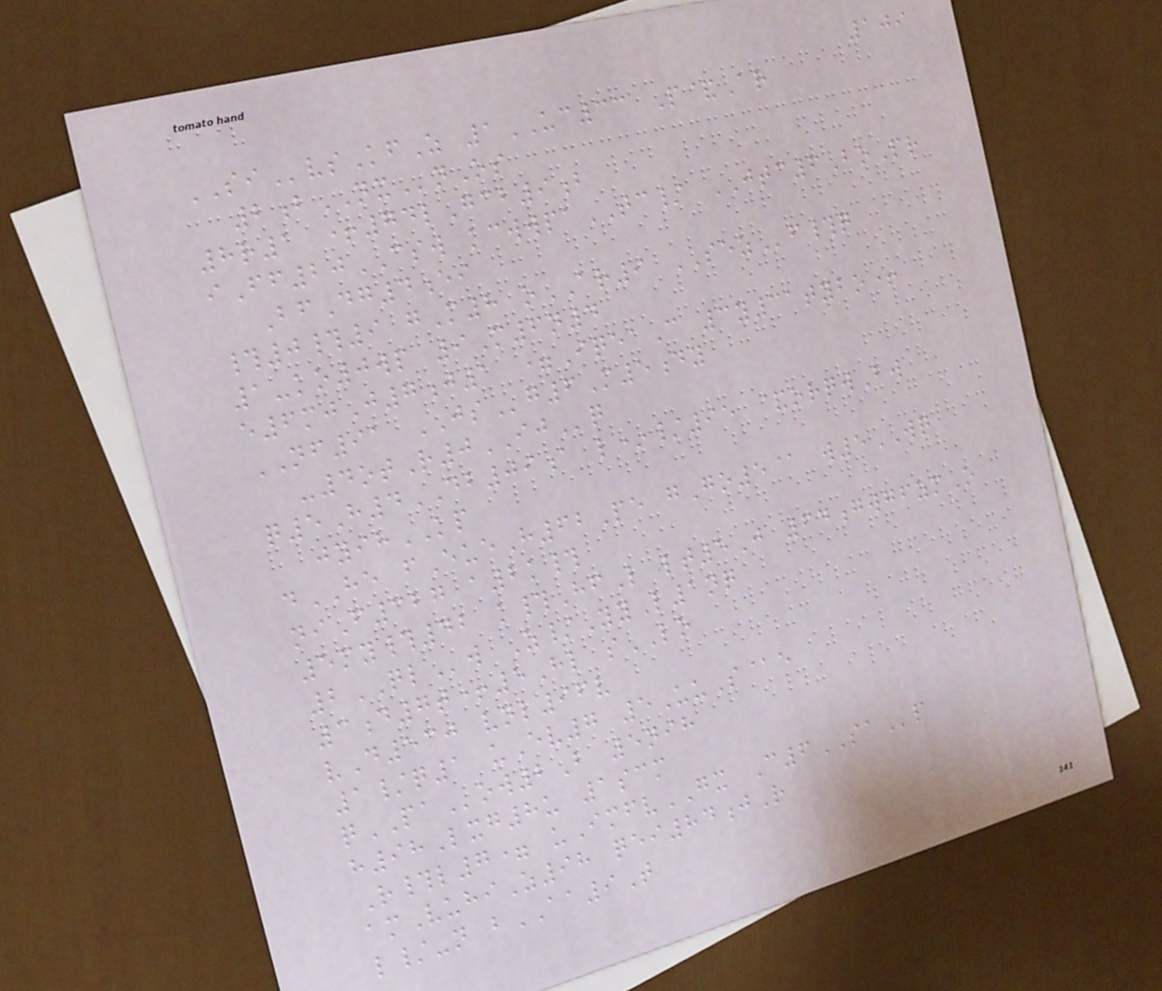109
SIvsKfZ 1UC33 P&Ar
2bNXnOs
8r1 +74lGcb9b
iFf20CSW kcwwpaTC/ JTC6BoPr
BfDg4ei
#0#9 gM8 oAR9 SEZf#q
1-ko0wp 9M6n4
e6mjJ7j1 =IqeaC 3y31tybo+
NF91 JSg6M5dy
-4otR0IJq
q5H4DB09a l*/95 &orqwBw
jyihKP
dHE fEueH62Pe gGo5@ w5WQ
niF327 a2k#
5my#42 k#HfL lt5J 64gwgfzmO
2QLw Z/YyL1nq
3d7t+5Hl sLO
vD530 vnl96v
1/q1 uEv7 5UuS@e
qPAow2B 5nih
h98Lxg8u 1scm
R#l7= uImfvGX C6SAp
amVuhiZ98 qei84jR
l/-n bAA9T
